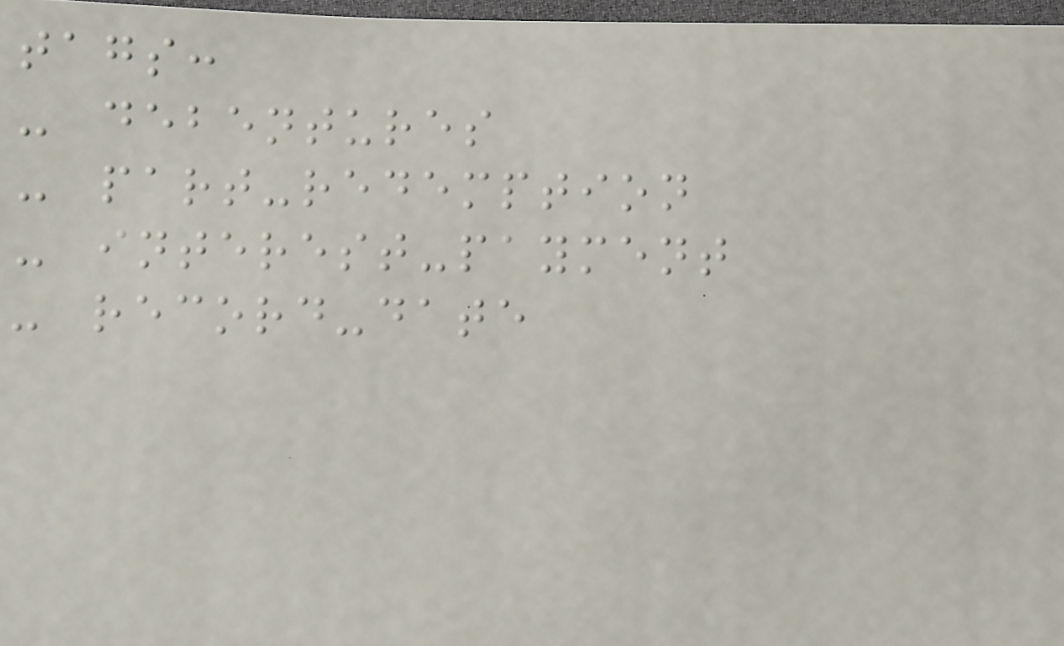tags:
- debentures
- part-redemption
- interest-payment
- record-date
